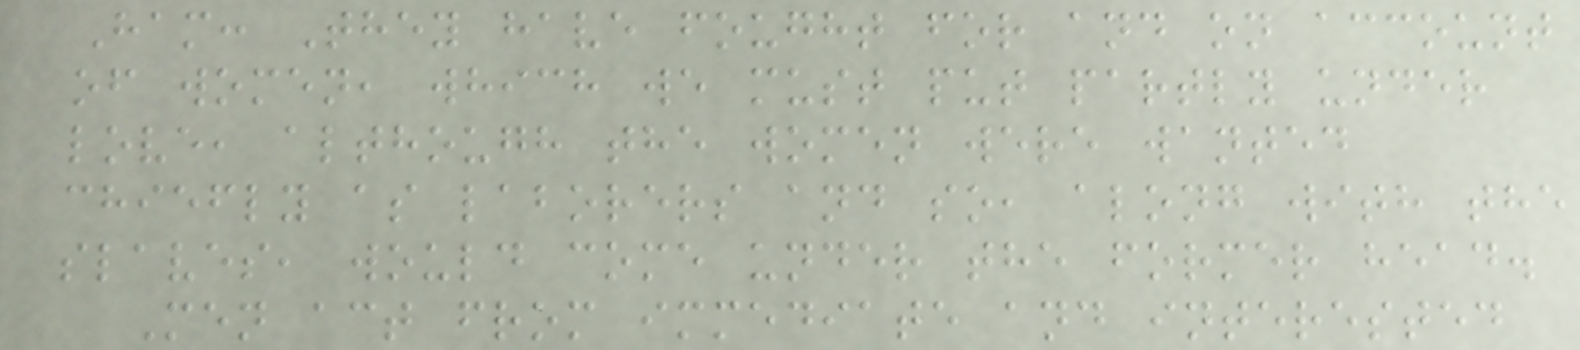Ham: They have fought for and on account
of women, which we must put partly under
love, although the women were wanted
chiefly as laborers and so, along with the
slaves, would come under the former head.
Men act from immediate and interested
